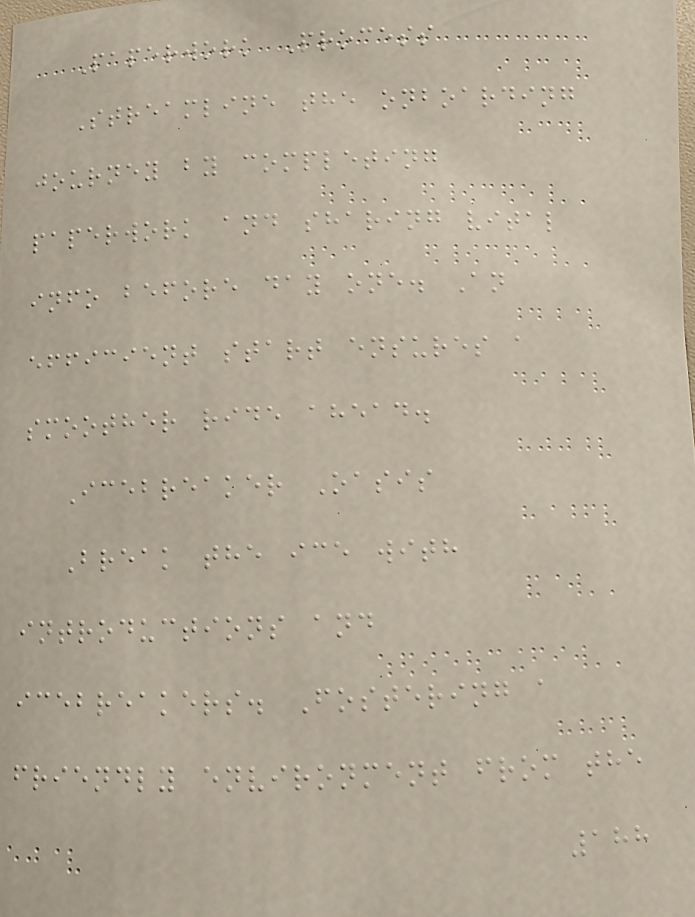Paperwork Process
Streamline the onboarding
journey by completing
paperwork and sharing vital
info before day one. An
efficient start ensures a
smoother ride ahead.
Icebreaker Oasis
Break the ice with
introductions and
icebreakers. Fostering a
friendly environment from the
188
